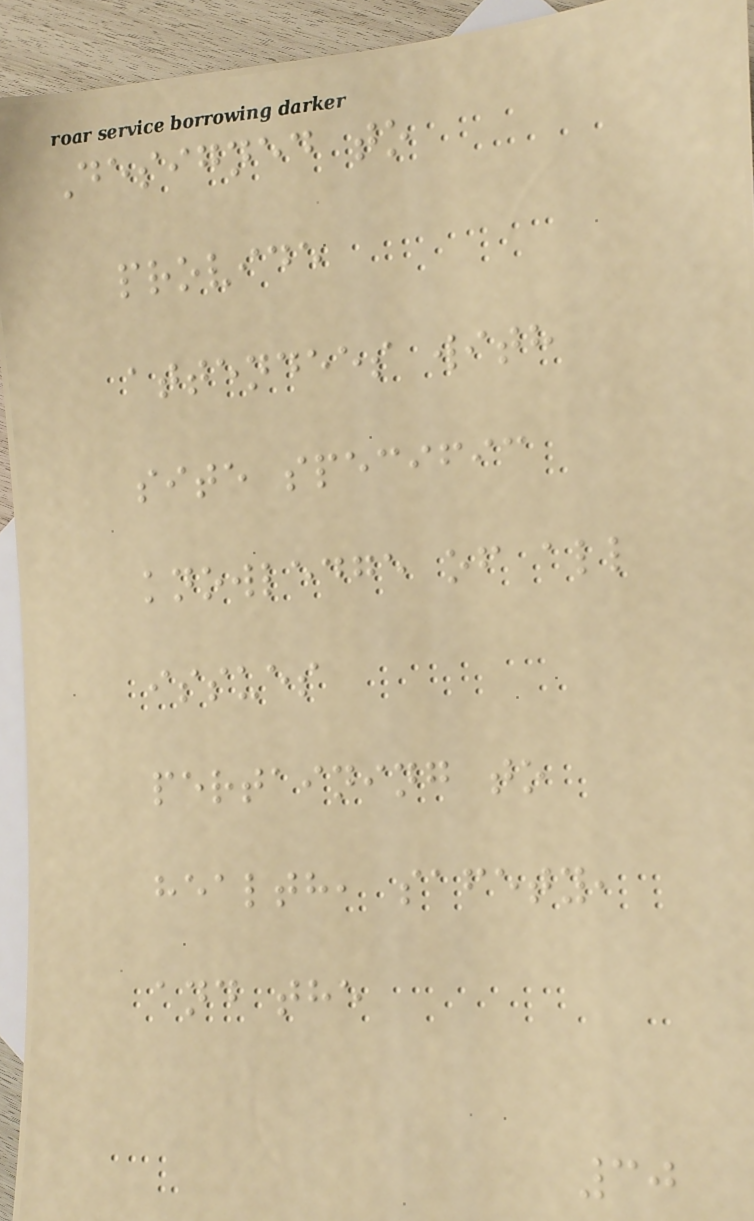Designed to
provide
attendees with
site specific
knowledge of all
issues
pertaining to
health, safety,
and the
30
